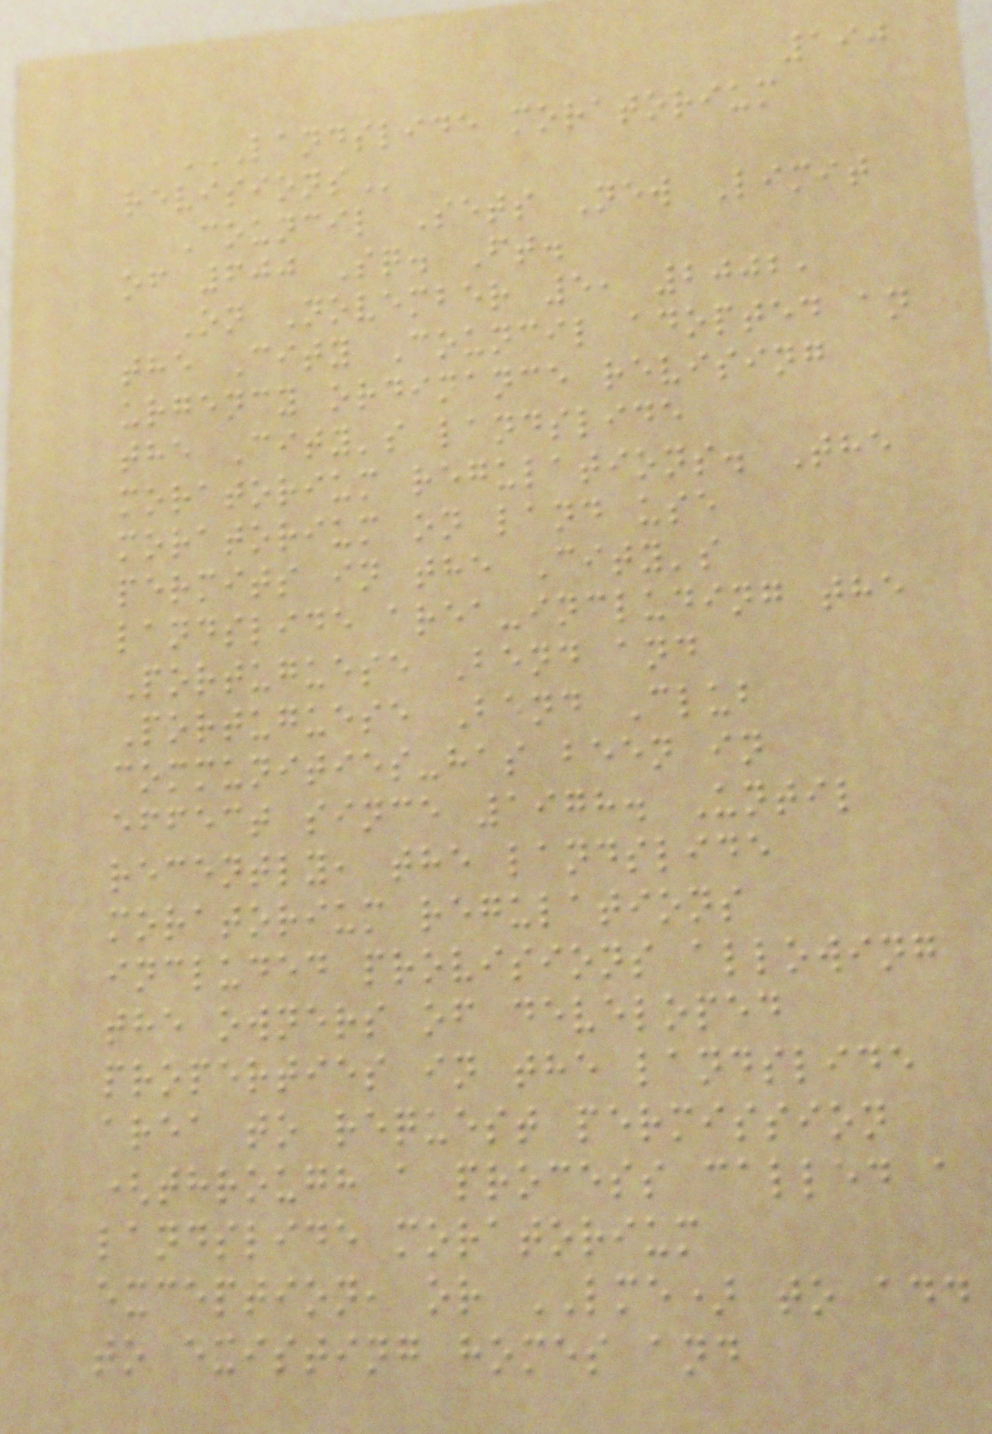190
LANDSLIDE MORATORIUM
REVISIONS
Council Sets New Limit
of 600 Sq. Ft.
On November 5, 2002,
the City Council adopted an
urgency ordinance revising
the City's landslide
moratorium regulations. The
moratorium on land use
permits in the City's
landslide area-including the
Portuguese Bend and
Portuguese Bend Club
communities-has been in
effect since 1978. Until
recently, the landslide
moratorium regulations
included provisions allowing
the owners of developed
properties in the landslide
area to request permission
(through a process called a
landslide moratorium
exception, or LME) to add
to existing homes and
